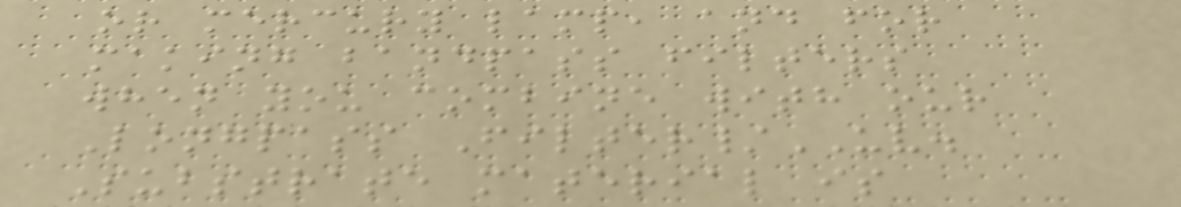or mercury lamp, and for
making bandpass filters
when you combine with our
Longpass Filter/UV.
Substrate material is
